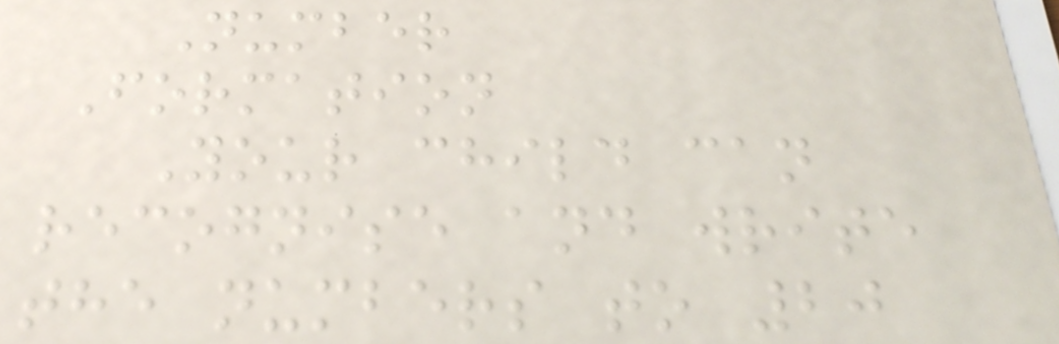Number
Formation
Your child can
recognise and write
the numbers to 20
